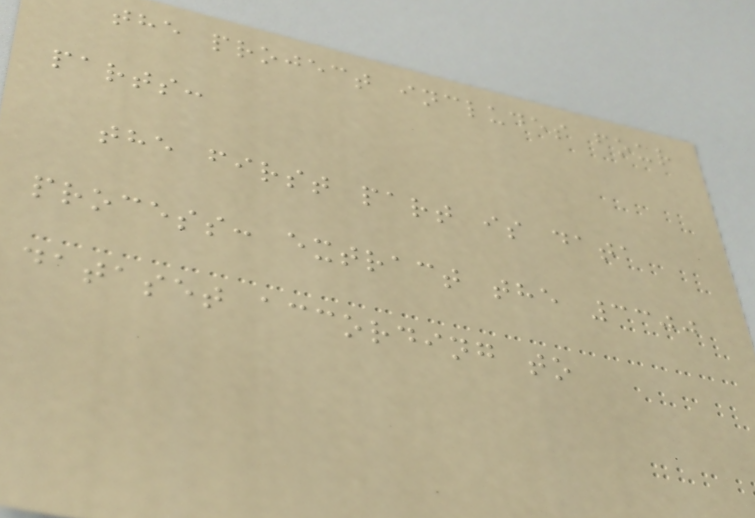the project includes four
parts:
the first part is data
process: extract the 3300
dataset according to
